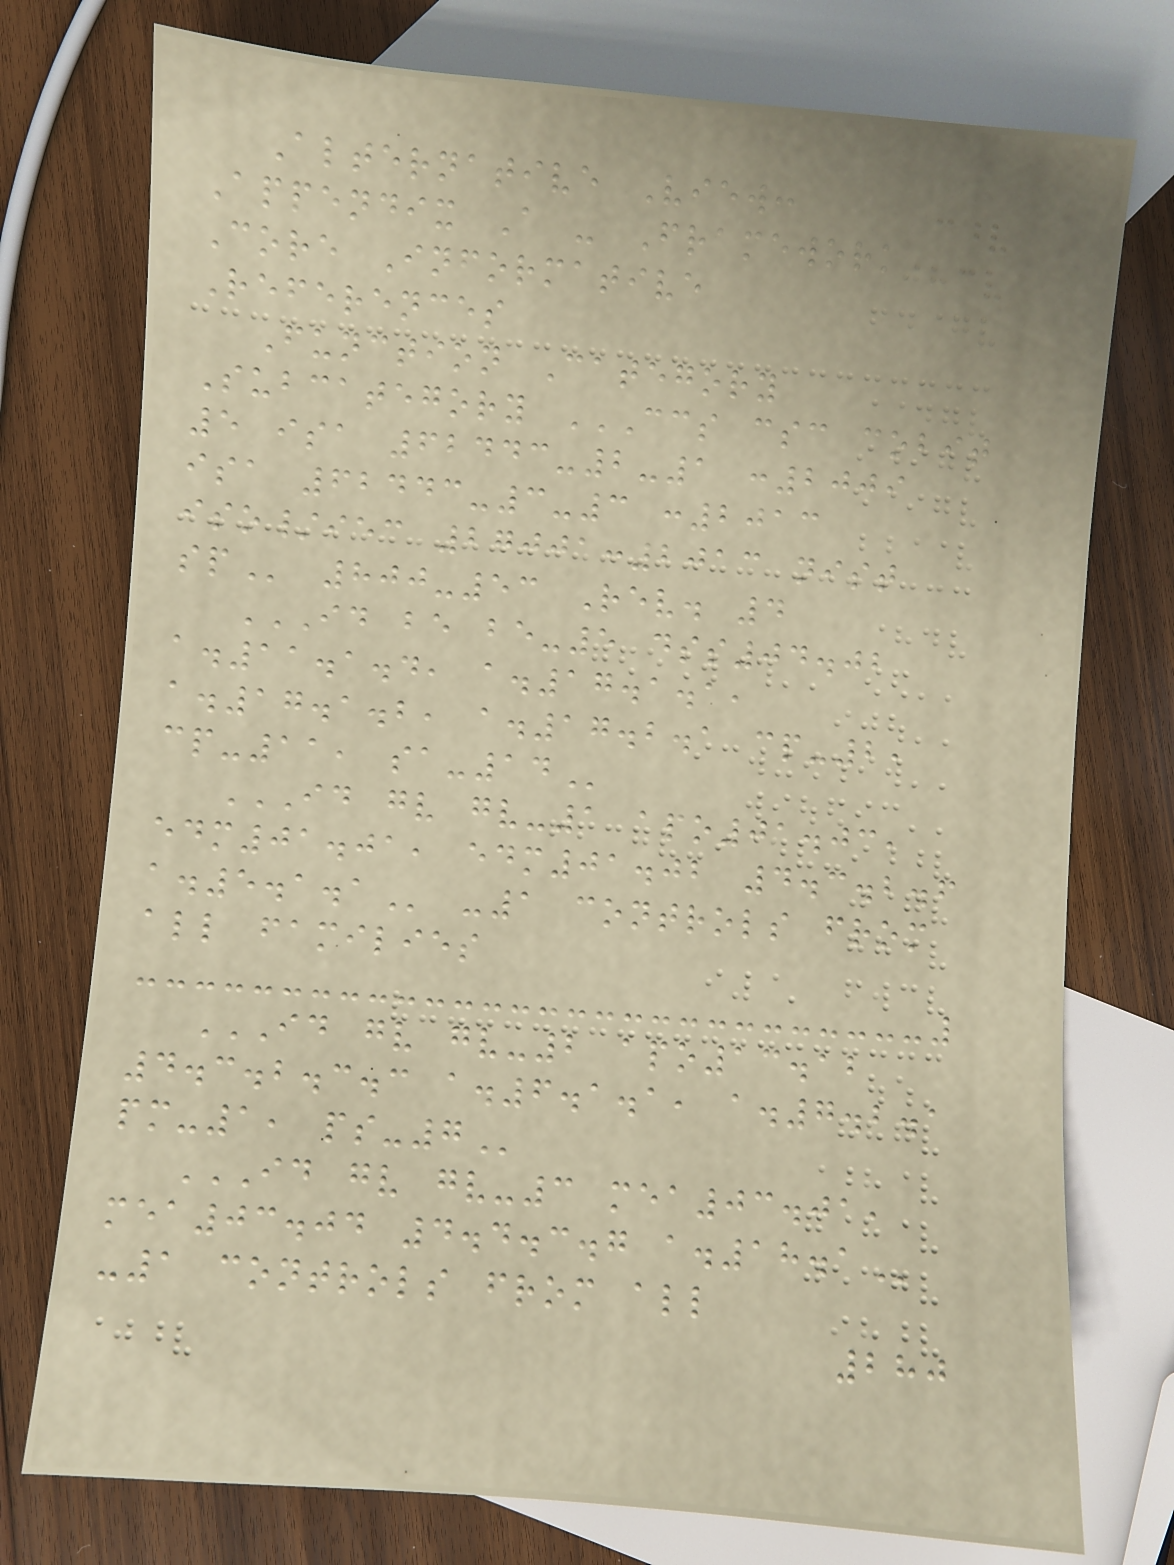Alternative View:
Appendix A - Framework
Core Informative
References
Function Category
Subcategory CCS CSC COBIT
5 ISA 62443-2-1 :2009
ISA 62443-3-3 :2013
ISO/IEC 27001:2013 NIST
SP 800-53 Rev. 4
ID BE BE-5 DSS04.02
A.11.1.4, A.17.1.1,
A.17.1.2, A.17.2.1 CP-2,
CP-11, SA-14
ID GV GV-1 APO01.03,
EDM01.01, EDM01.02 4.3.2.6
A.5.1.1 -1 controls from
all families
ID GV GV-2 APO13.12
4.3.2.3.3 A.6.1.1, A.7.2.1
PM-1, PS-7
ID GV GV-3 MEA03.01,
MEA03.04 4.4.3.7 A.18.1
-1 controls from all
280
